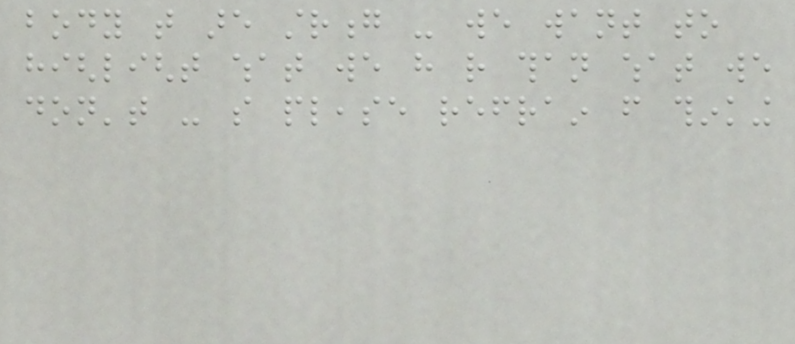body that are strong - we want to
highlight what we have rather than what we
don't - so please refrain from thinking
